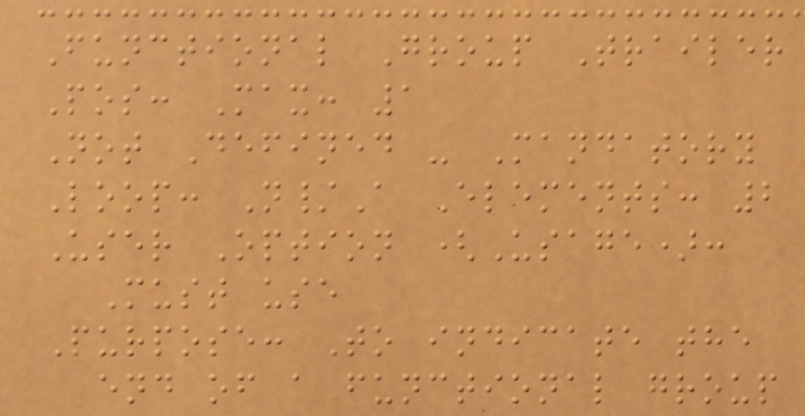Functional Group Trailer
Pos: Max: 1
Not Defined - Mandatory
Loop: N/A Elements: 2
User Option (Usage):
Must use
Purpose: To indicate the
end of a functional group
